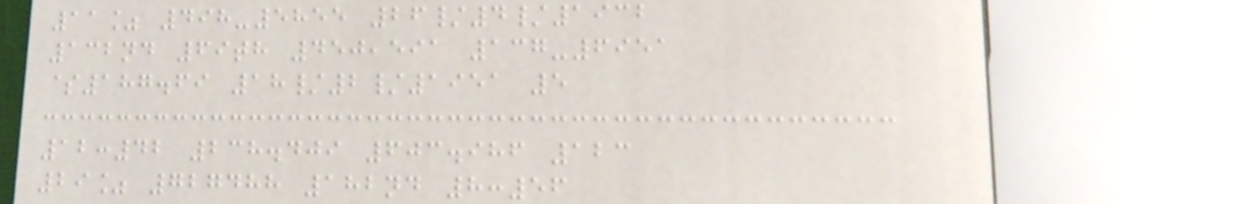11% 498-5855 26/4/1932
132nd 69th 450,591 137-6951
$187.69 18/2/1951 5
12:42 238.409 603.986 123
29% 727488 182nd 8:56
